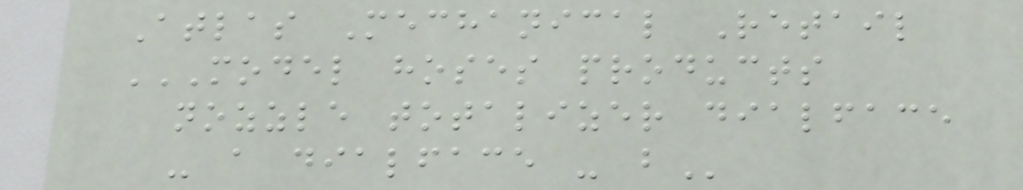Atlas Mechanical Retail
MODEL HOSES PRODUCTS
NOZZLE TOTALIZER DIALFACE
- A DIALFACE - B
